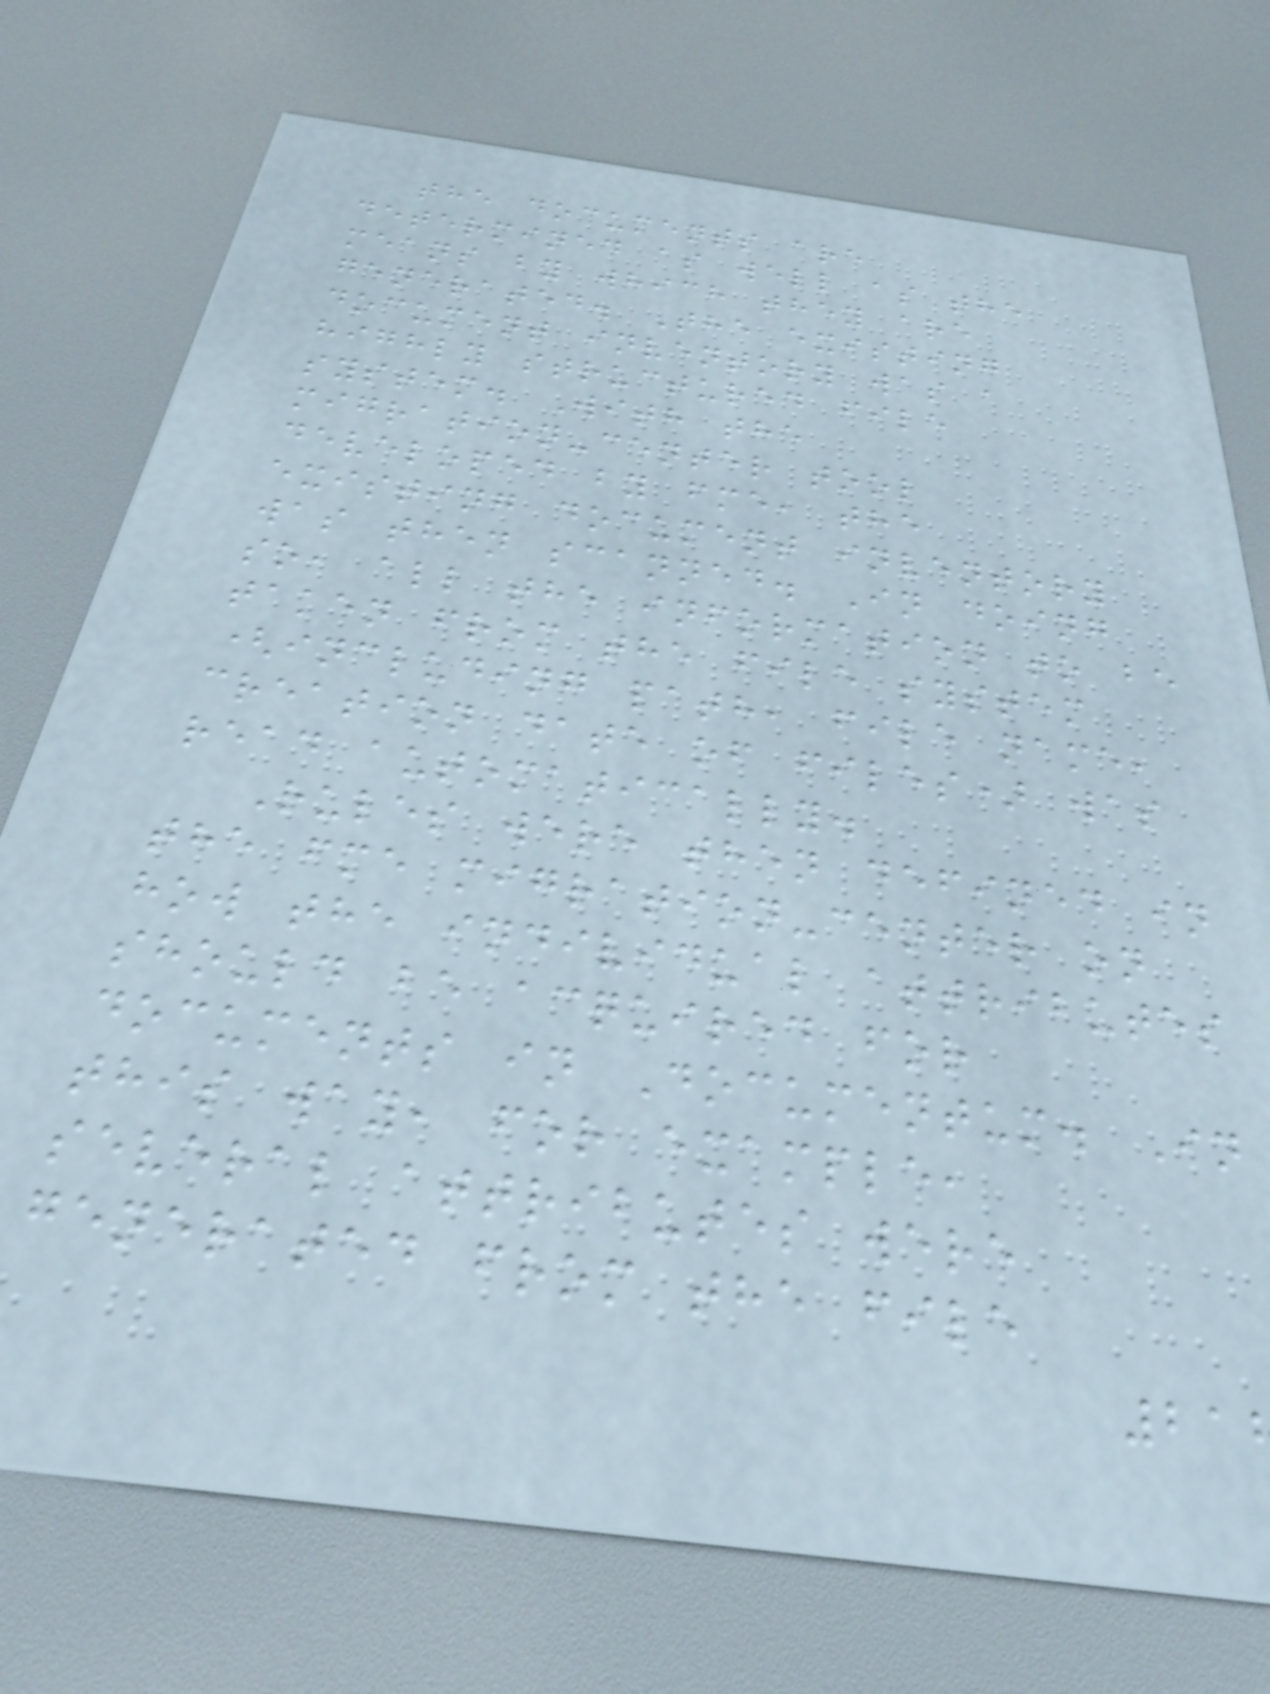the documents are
determined as well as the
means by which they are
generated. The existing
document inventory was a
highly structured file
system. With the
migration-center tool
developed by fme, the
existing document inventory
was then scanned. In doing
so, all the information to be
taken from the file system
(including path, file name,
creation date of files) was
read automatically.
Rules were then defined in
the fme migration-center on
how the individual attributes
should be acquired for
documents in Documentum. In
this way, for example,
several attributes were
generated from the file
